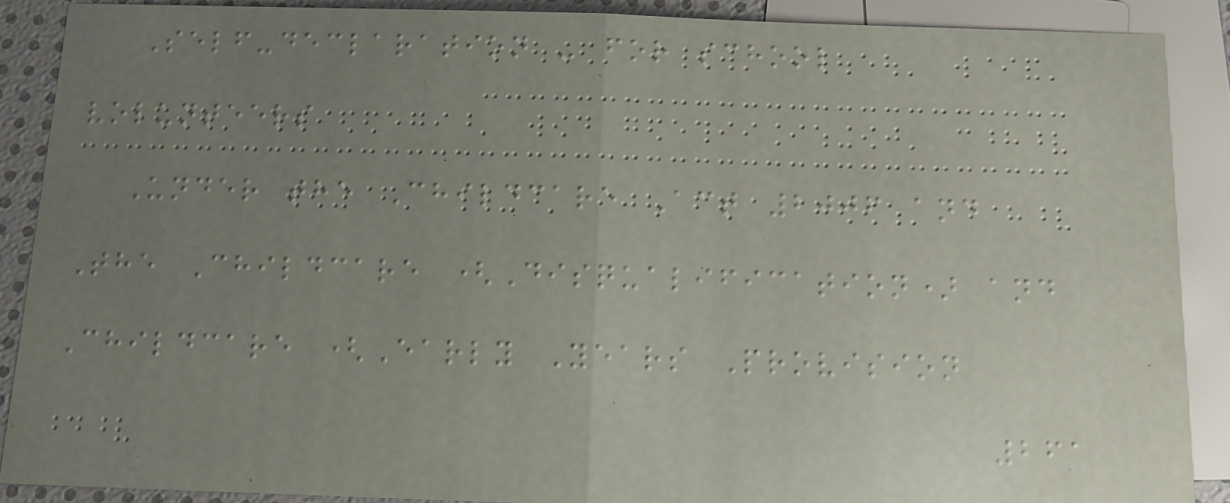Self-declaration - for school
volunteers
Under the Childcare Act 2006 and
The Childcare (Disqualification) and
Childcare (Early Years Provision
261
